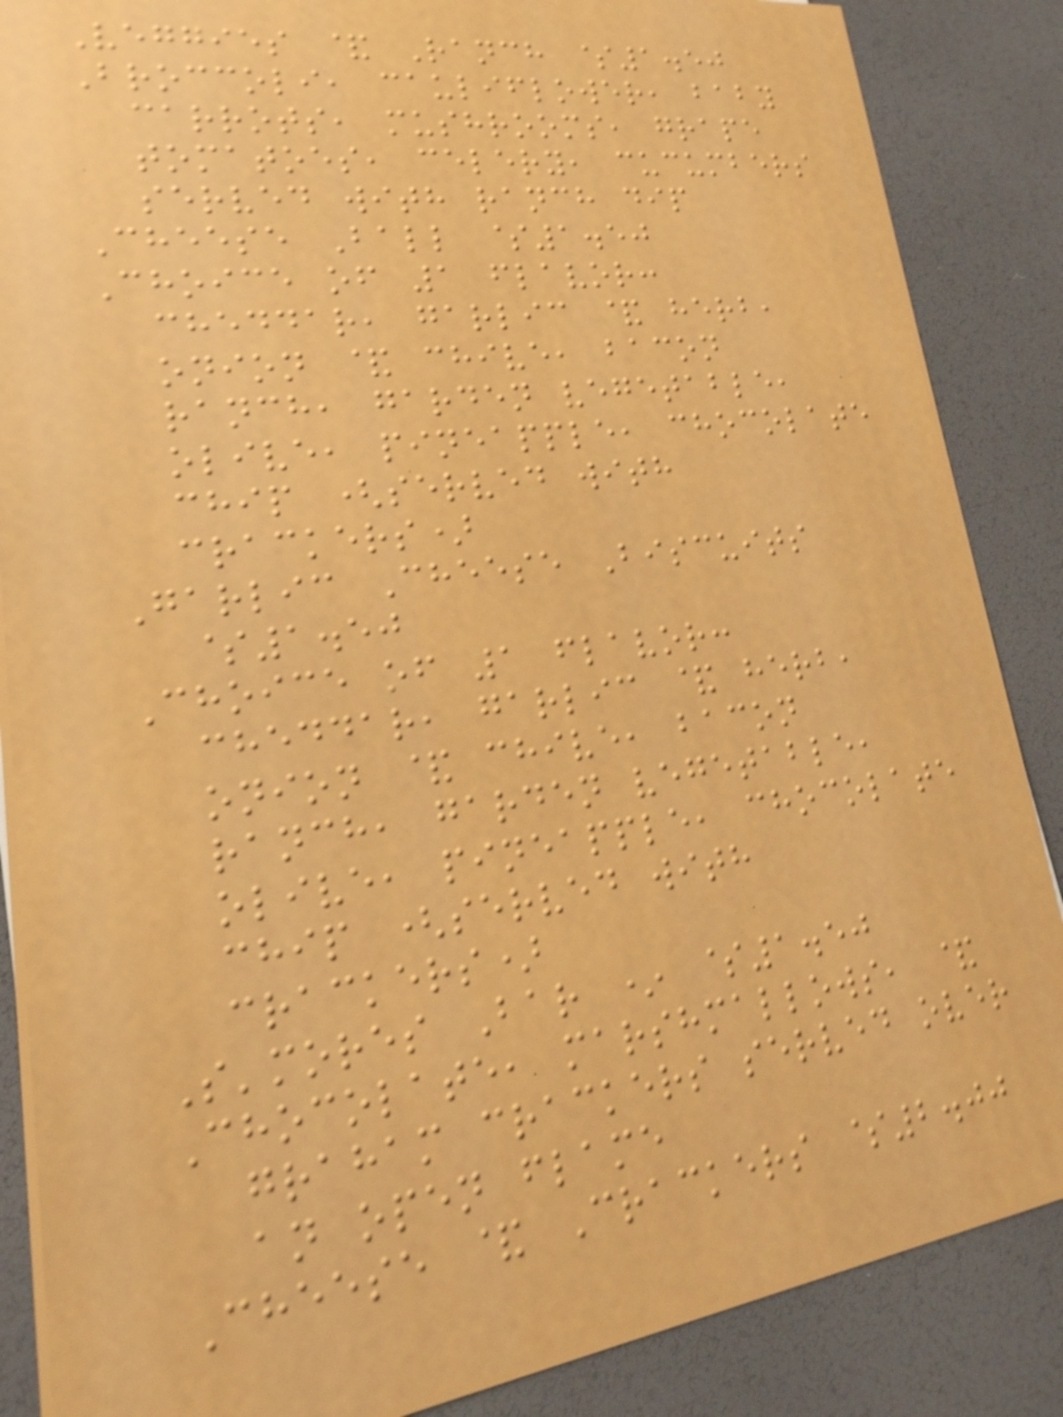Veggies & Ranch $1.50
Broccoli, cauliflower, baby
carrots, mushrooms, grape
tomatoes, celery, cucumbers
served with ranch dip
Cheese Ball $1.50
Choice of 1 flavor:
cheddar, garlic & herb,
onion & chive, bacon
ranch, garden vegetable,
olive, pineapple, chocolate
chip (served with
crackers)
Garlic Cheese Biscuits
$1.50
Choice of 1 flavor:
cheddar, garlic & herb,
onion & chive, bacon
ranch, garden vegetable,
olive, pineapple, chocolate
chip (served with
crackers)
S'mores Bar * $1.50
Chocolate, marshmallows, &
graham crackers served over
an open flame
Cheese & Crackers $2.00
